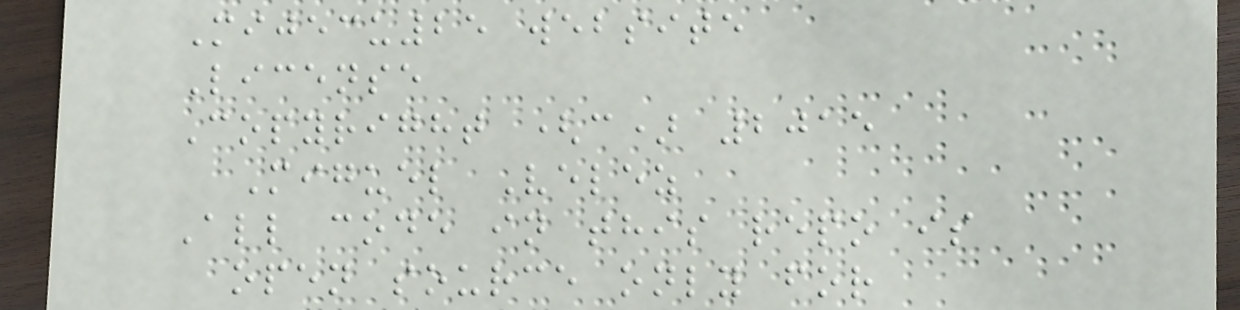Mijecu25 website
License
Copyright (c) 2015
Miguel Velez
All code in this repo is
open source only for
